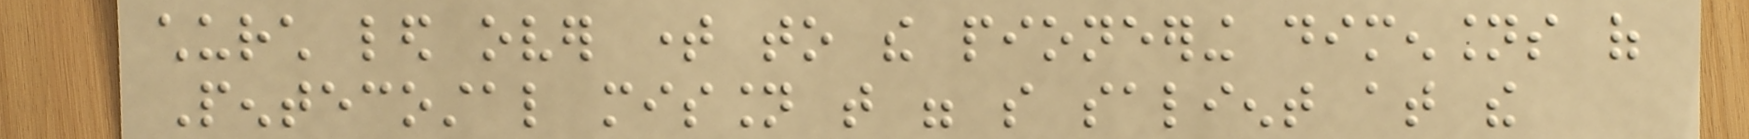church led over time to the pioneering dimensions of
Pentecostal mission that were so salient at the
